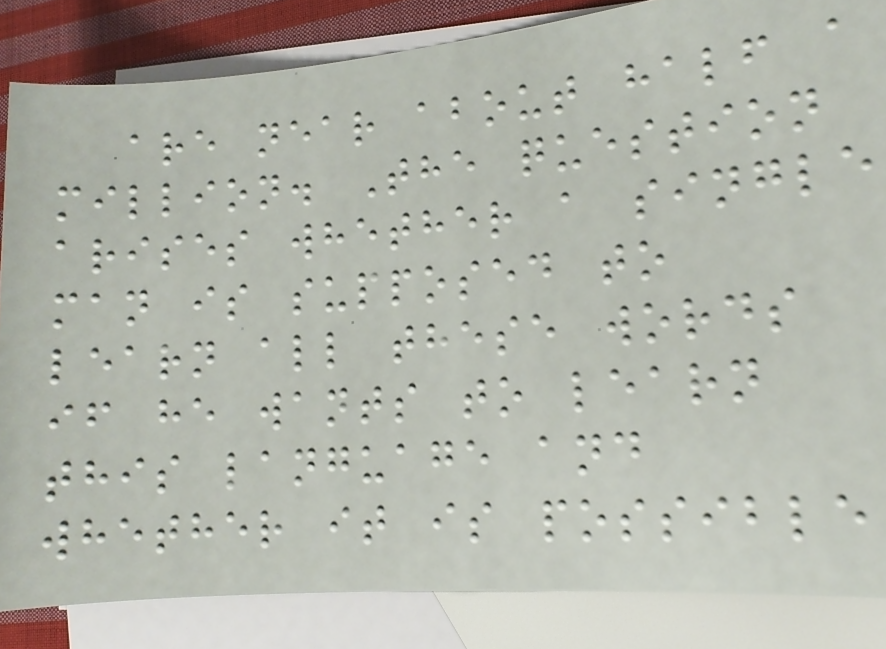are near about half a
million. The question
arises whether a single
man is supposed to
learn all these words
if he wants to learn
this language and
whether it is possible
